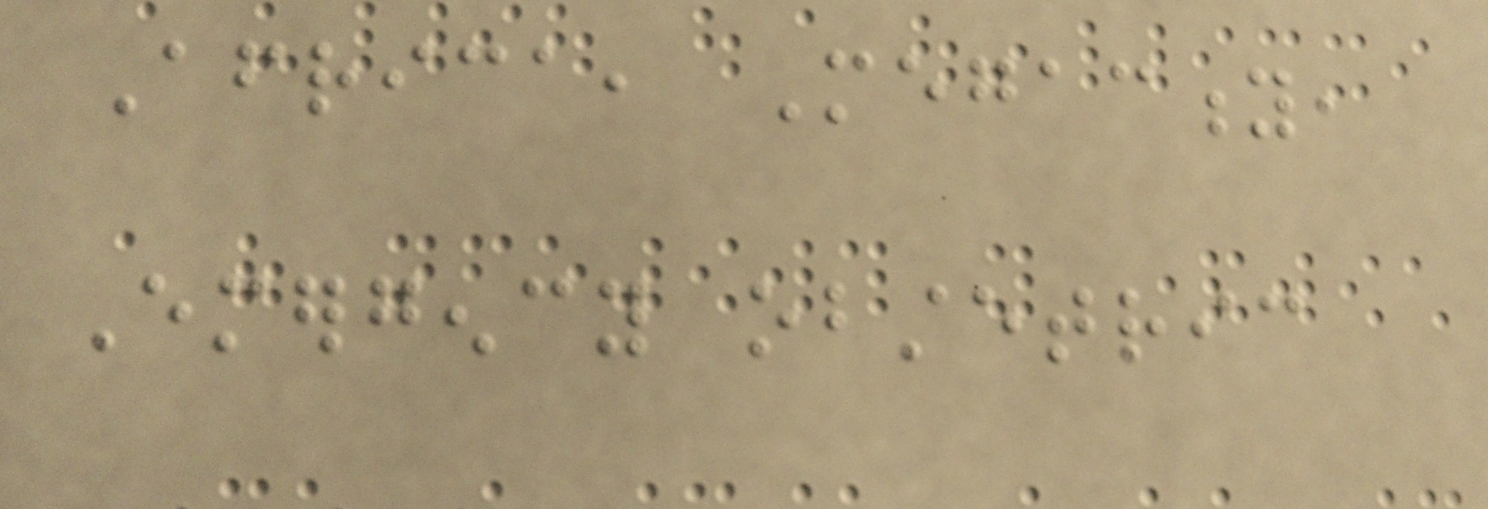Africa, Megacity,
Emergency obstetric
